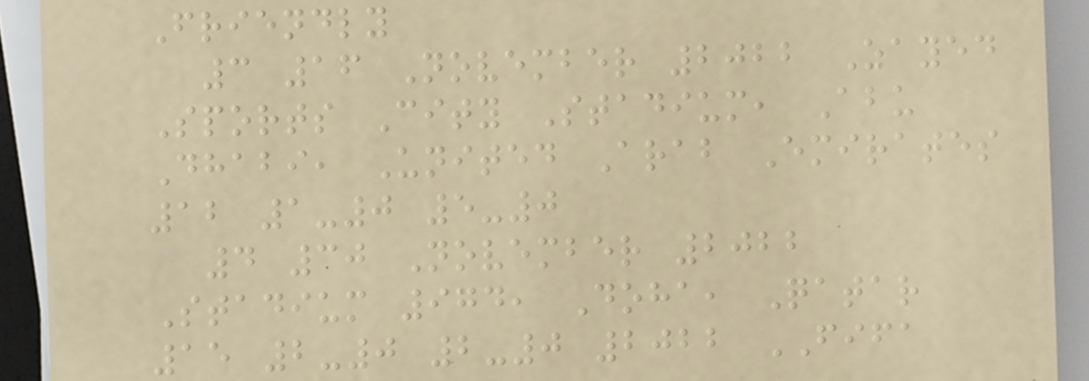Friendly
3 16 November 2022 Zayed
Sports City Stadium, Abu
Dhabi, United Arab Emirates
12 1-0 5-0
4 30 November 2022
Stadium 974, Doha, Qatar
15 2-0 2-0 2022 FIFA
